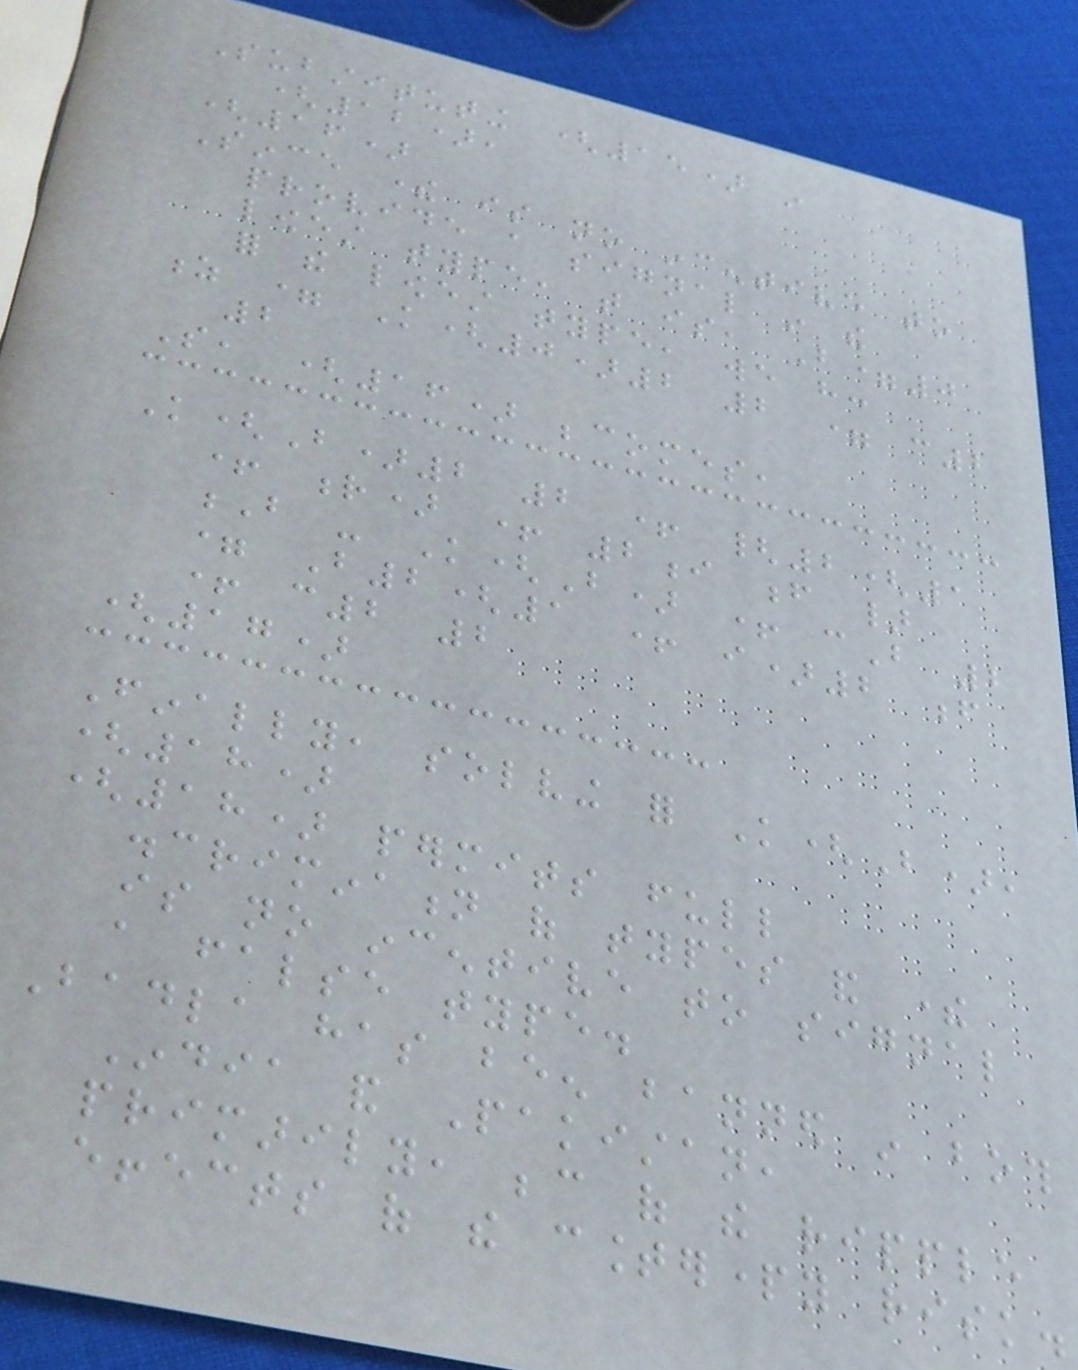Substituting (15) in
(12),
(16)
Since there is no incentive to
provide a signal in the
lowest type, that is, B=0
for the lowest type, we have:
z = K(0)2 2 = c2
2
So, (16) becomes,
K(B)2 2 + {2(1
+ r) + 2i f }
B - K(B) + cB 2
= B2(1 + i)2 f
+ c2 2
(17)
Finally, solving for K(B),
(18)
(18) permits full
discrimination of types and there
is no incentive to signal
a false type.
Badla has been banned in both
India and Pakistan,
primarily, because of the ripple
effects of the counterparty risk.
